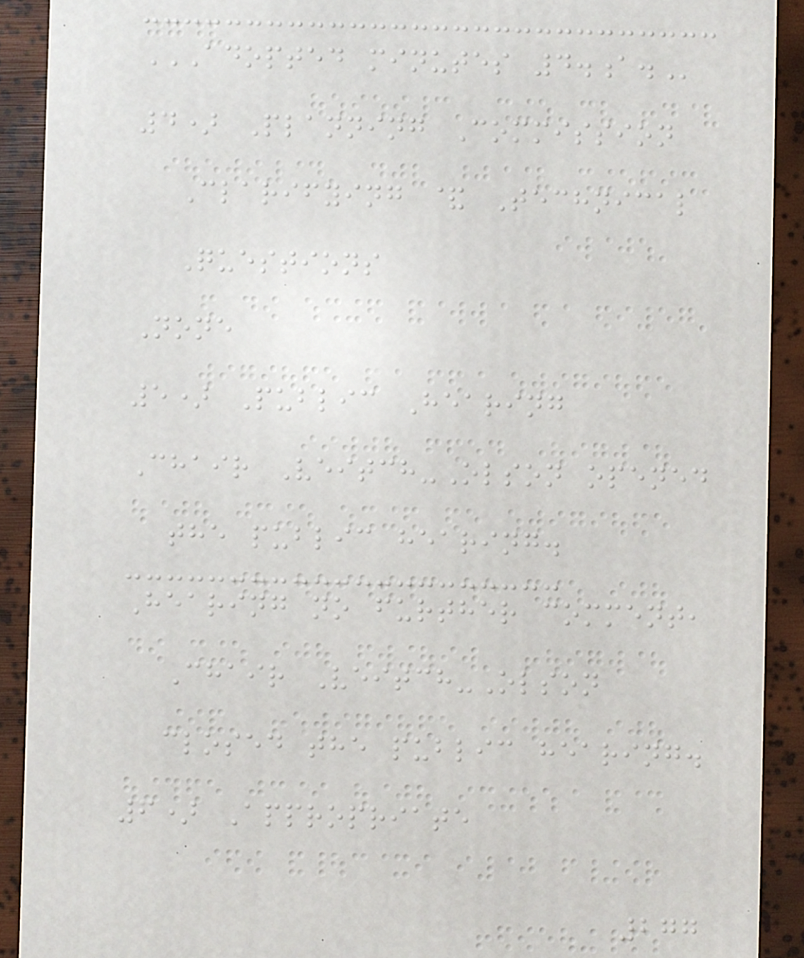ADOPTED MINUTES 4.A.
4) Planning Commission
Clarifying & Technical
Questions
None
5) Public Hearing
Chair Veitch-Olson opened
the public hearing.
Hearing no further comment,
Chair Veitch-Olson
closed the public hearing.
6) Appropriate
277
